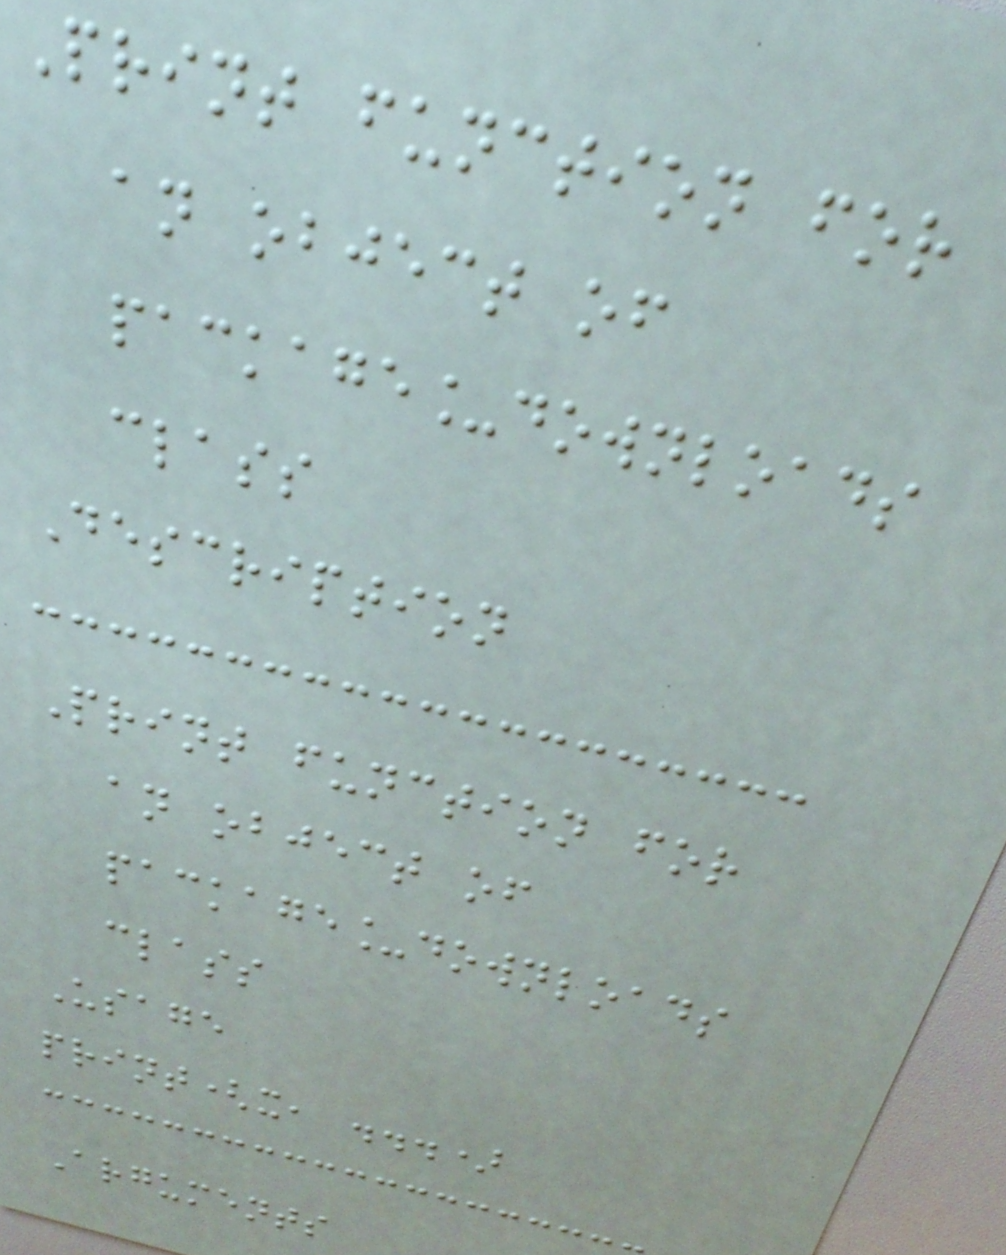Print function for
an object of
package_downloads
class
Description
Print function for
an object of
package_downloads
class
Usage
print(x, ...)
Arguments
